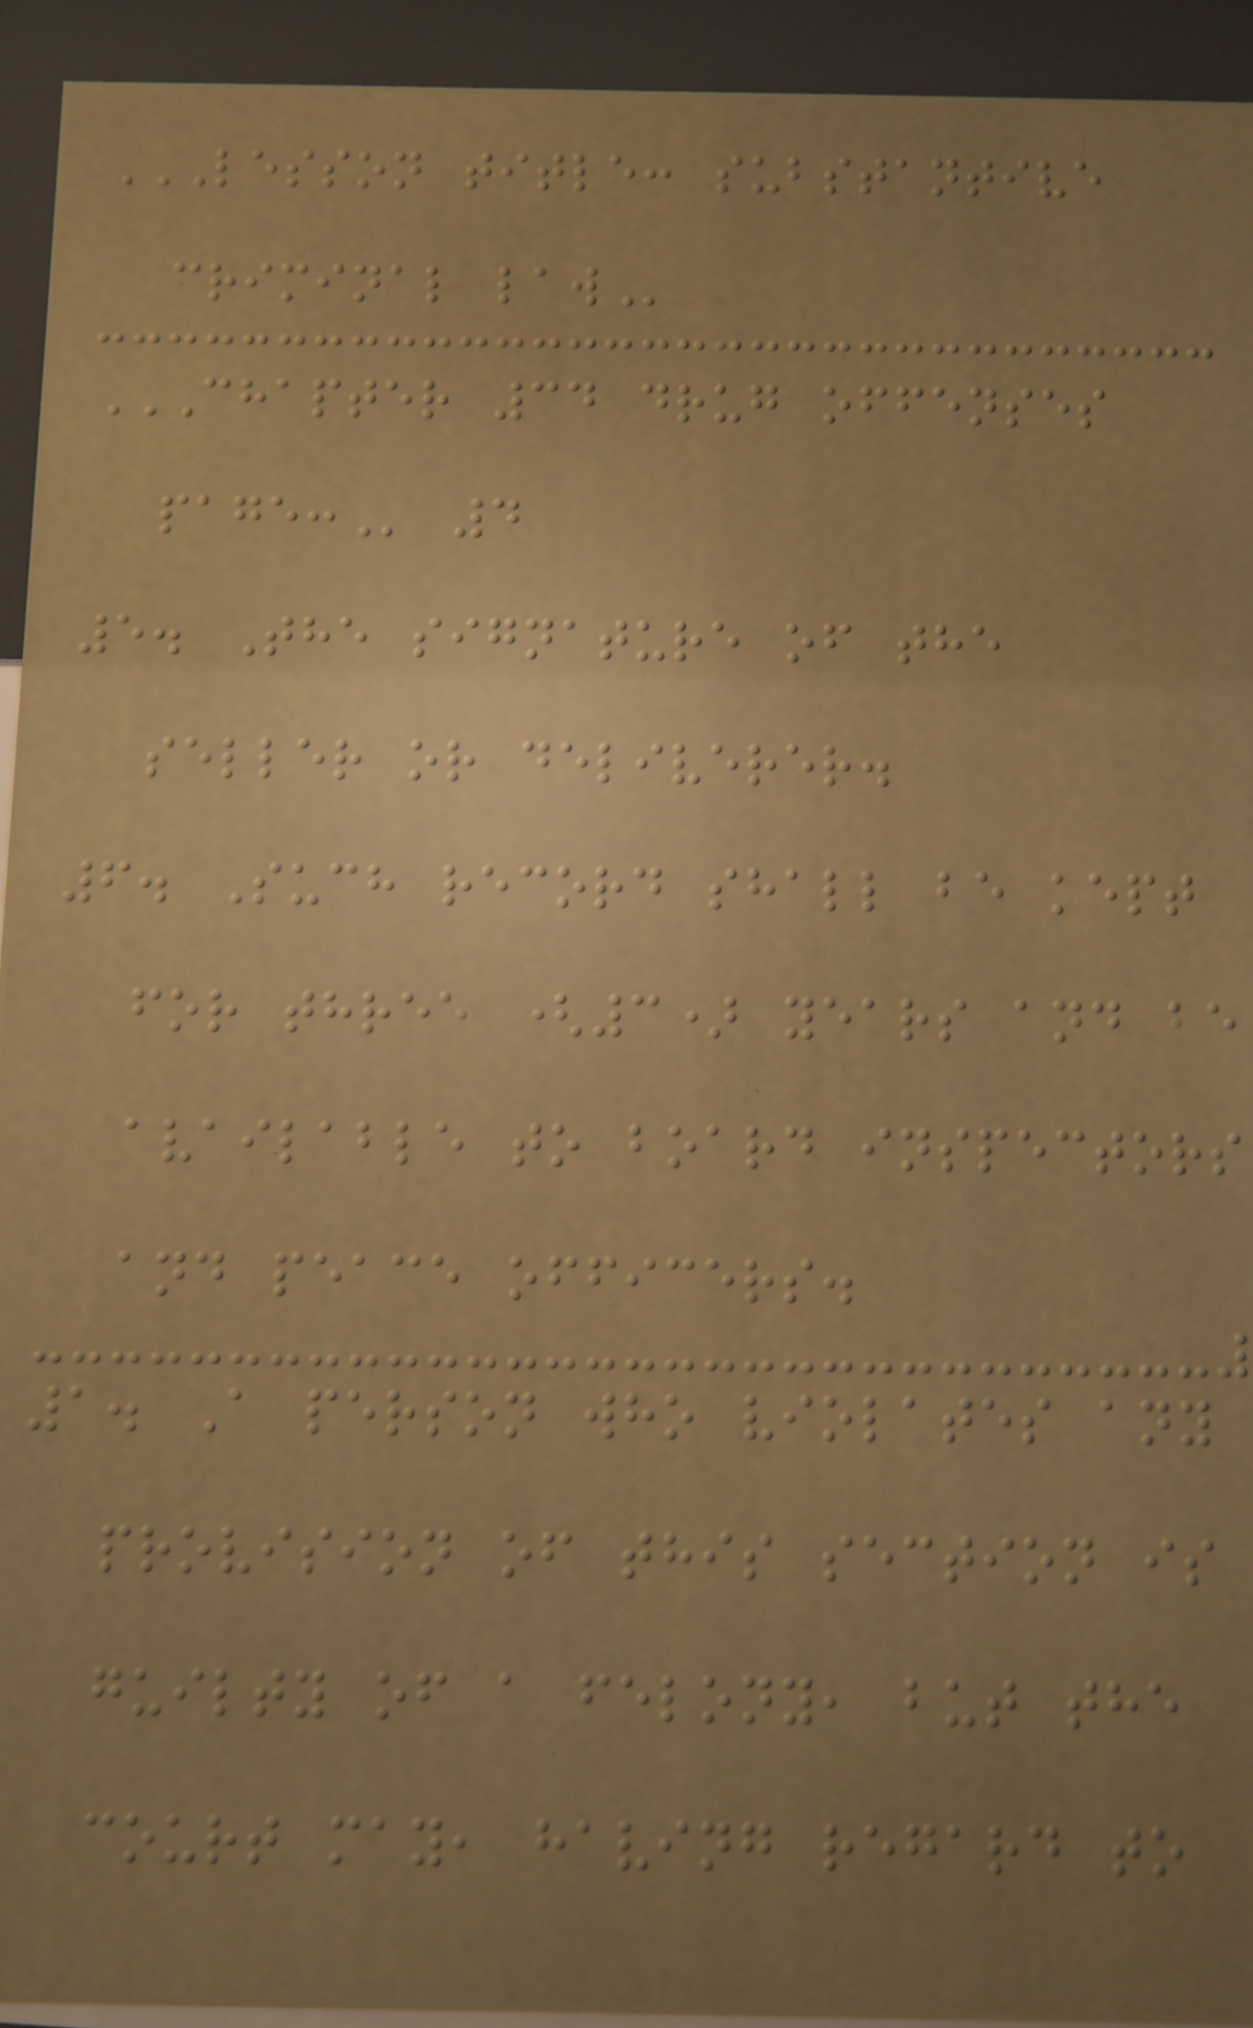LESSON TITLE: SUBSTANTIVE
CRIMINAL LAW
CHAPTER 34 DRUG OFFENSES
PAGE: 4
5. The signature of the
seller or deliverer.
6. Such record shall be kept
for three (3) years and be
available to board inspectors
and peace officers.
1. A person who violates any
provision of this section is
guilty of a felony, but the
court may, having regard to
